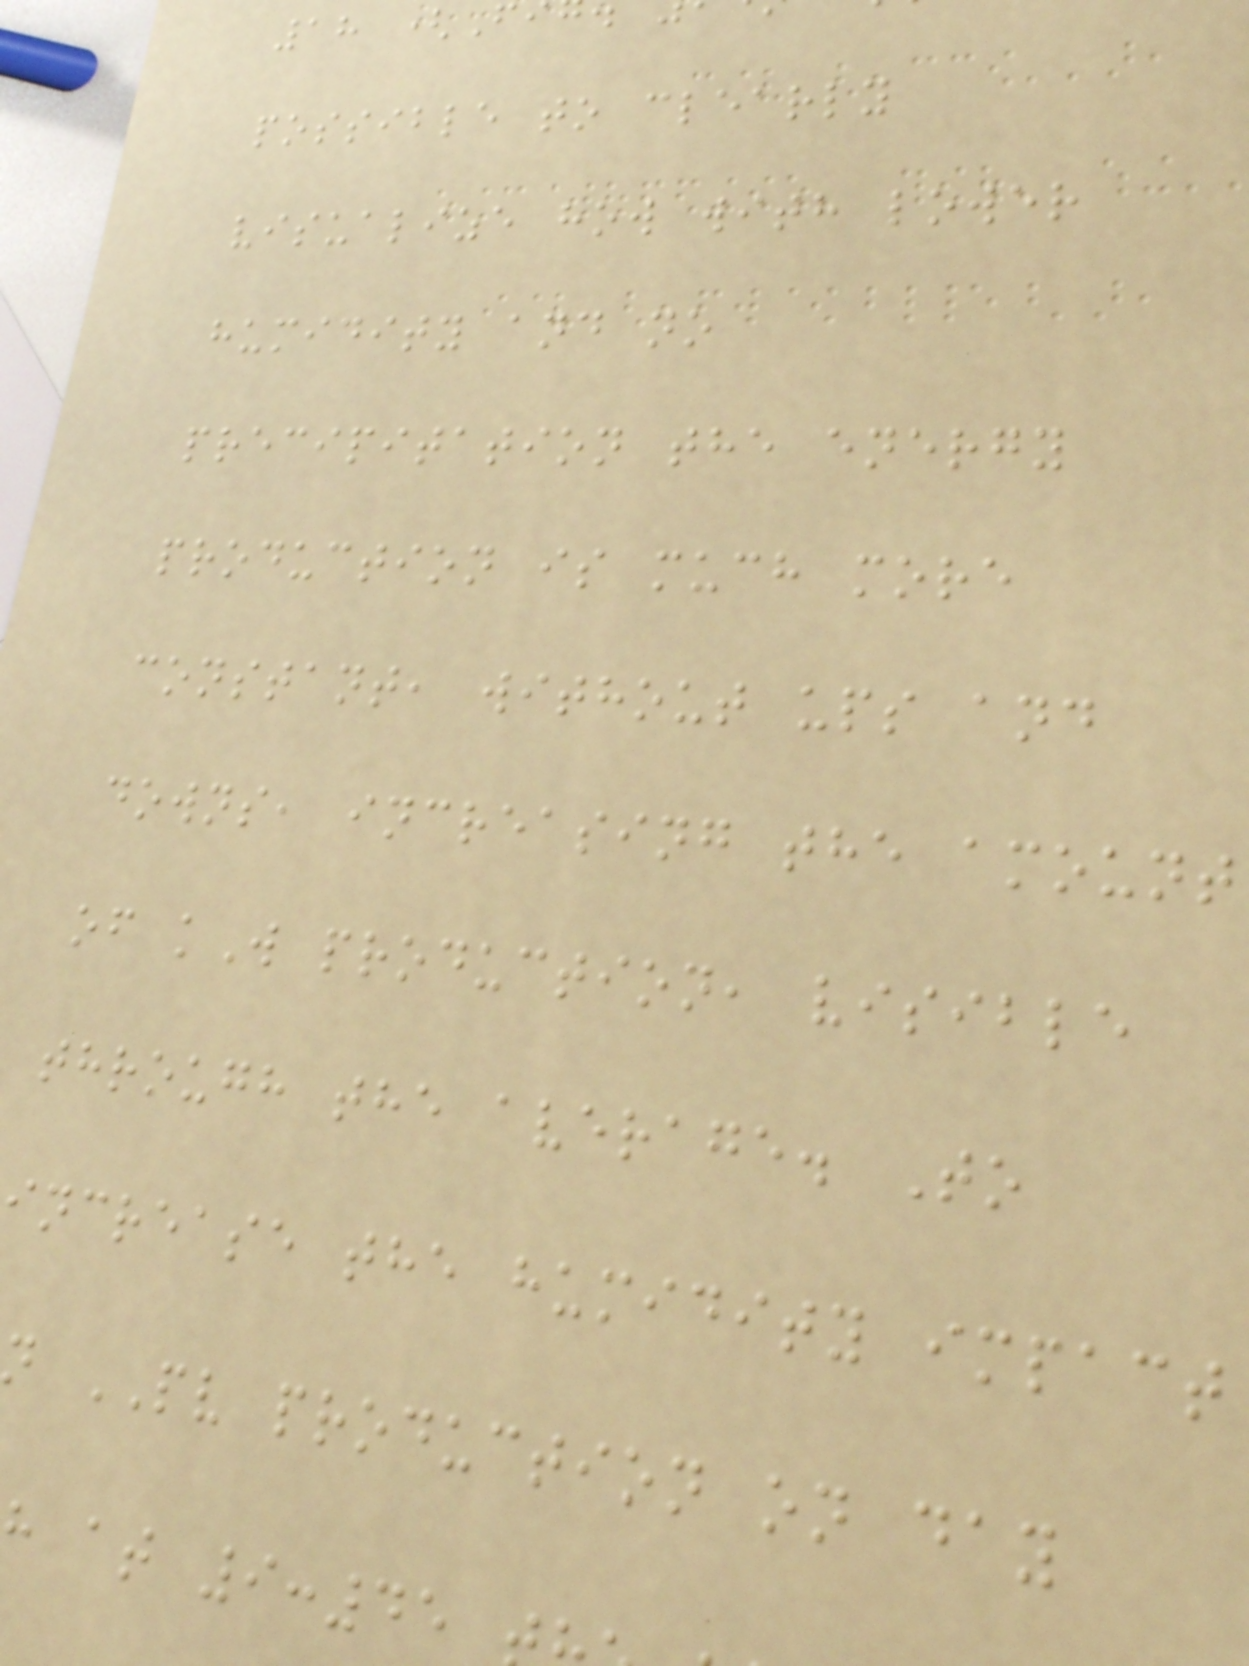18 (F
possible to clearly
visualize how with lower
humidity and no
precipitation the energy
production is much more
constant, without ups and
downs, increasing the amount
of kW production, visible
through the average. To
increase the humidity impact
n PV production on day
at 9:45
